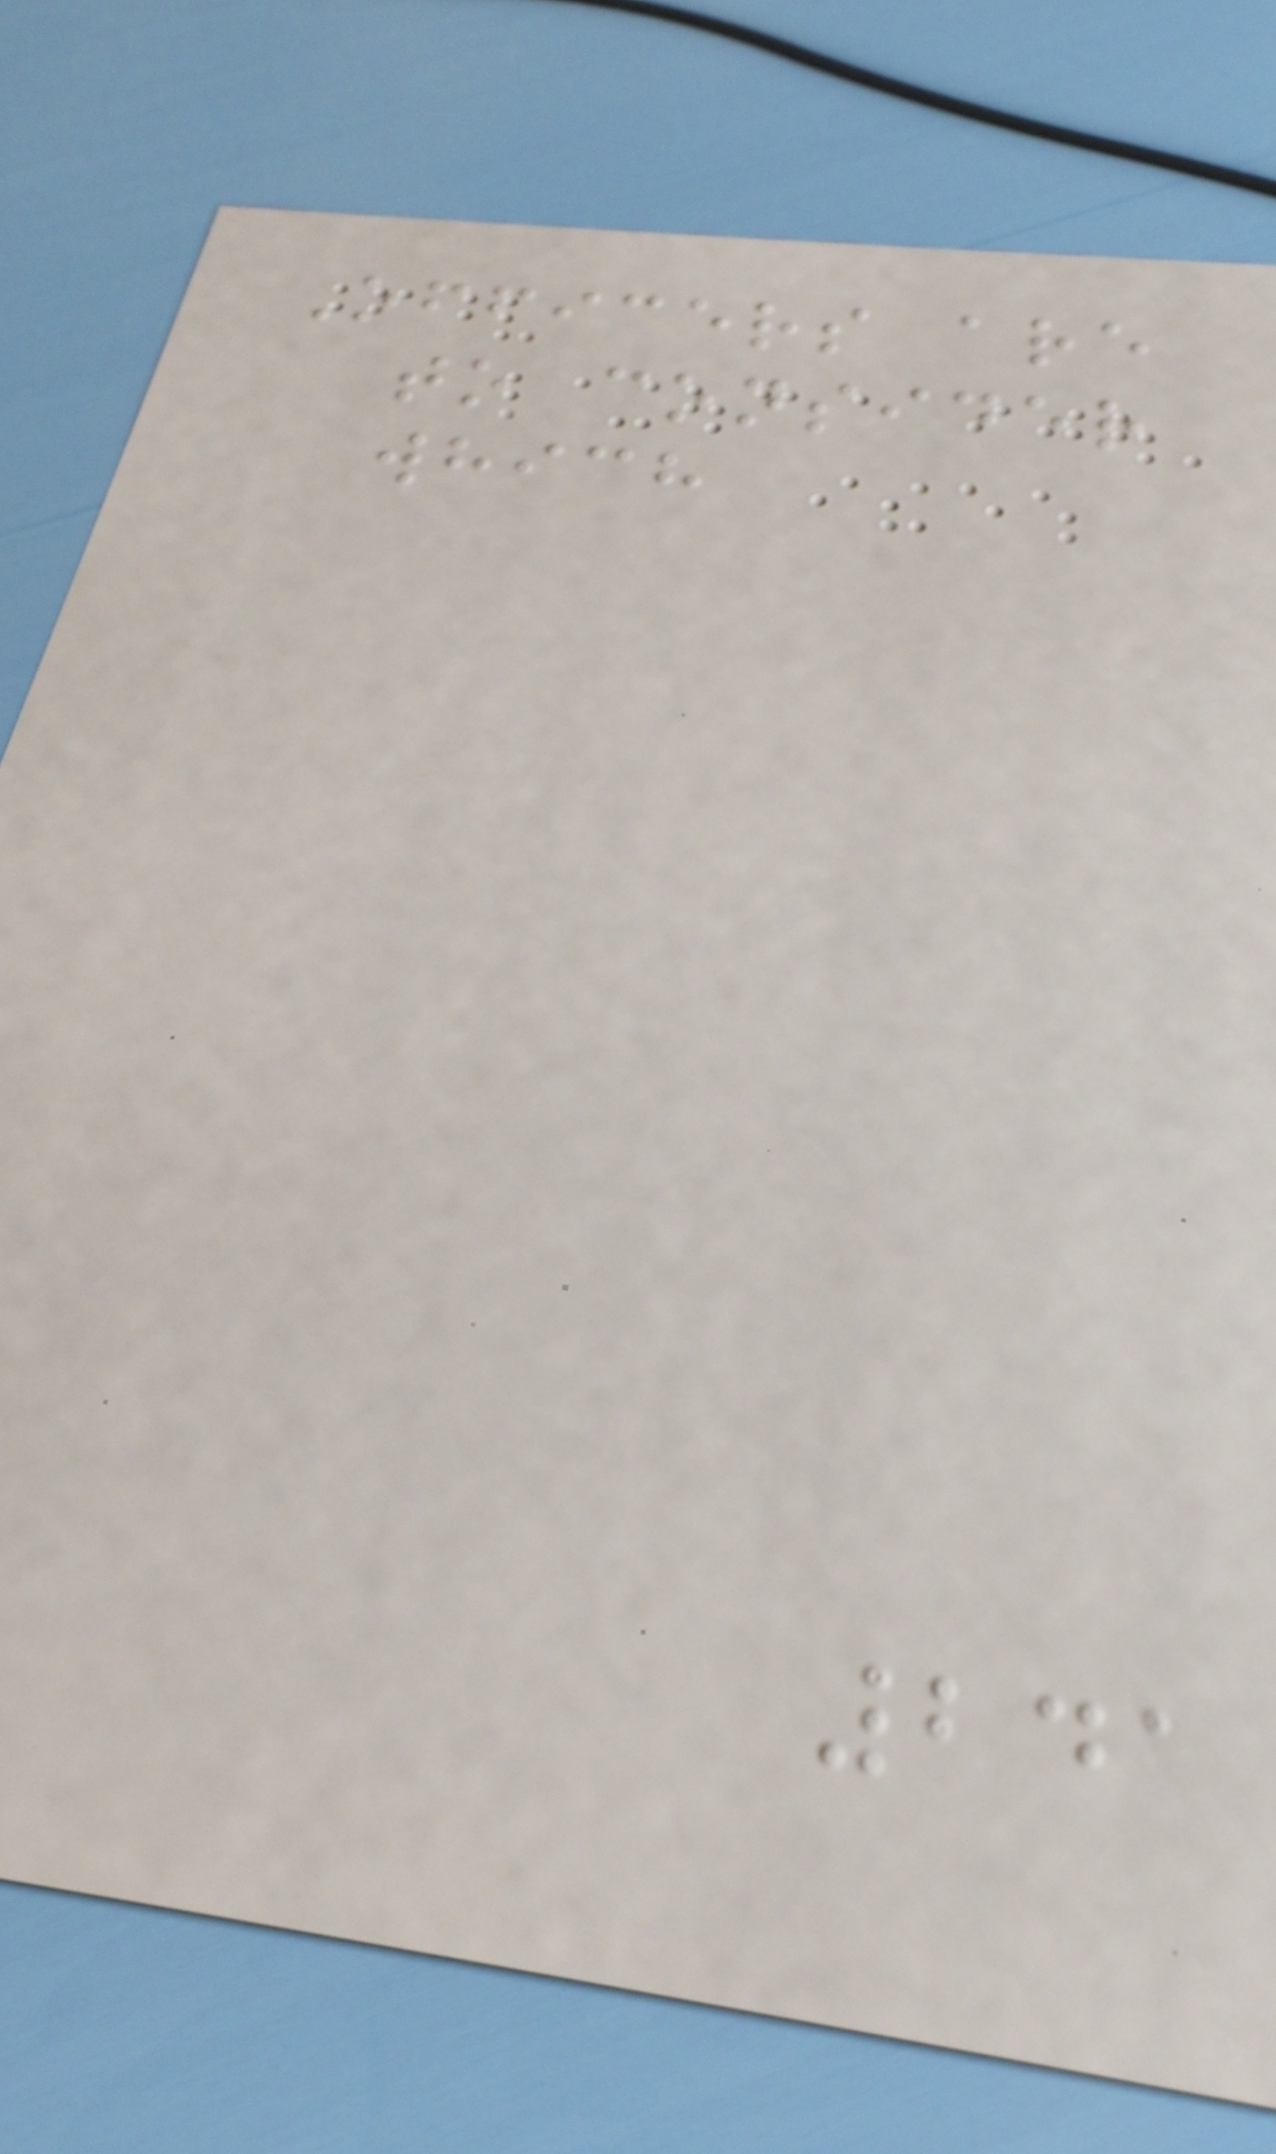Officers are
to consider
which
241
